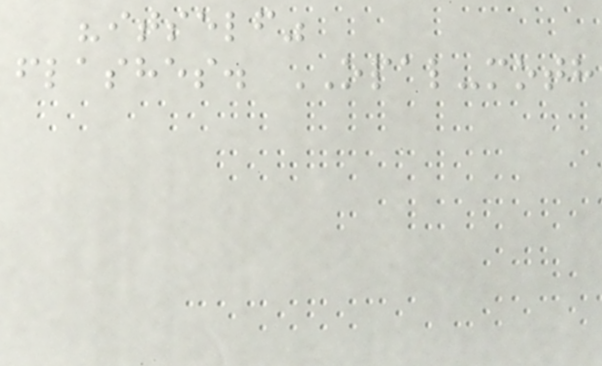"itself"
flashes. OPAL-moth
